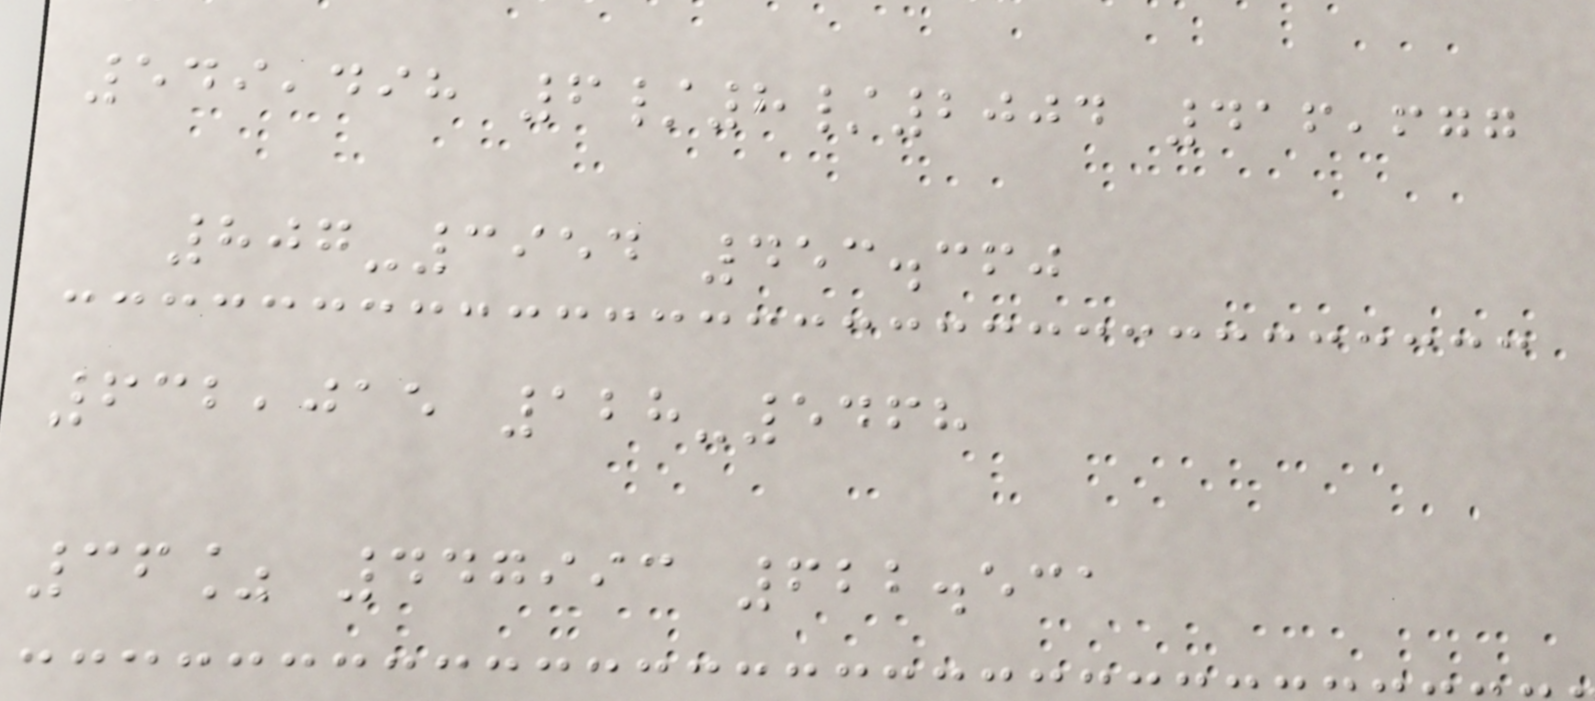549,498 6/8/2004 416,677
807-3954 453.360
632,015 128-5468
36% 447993 622.531
